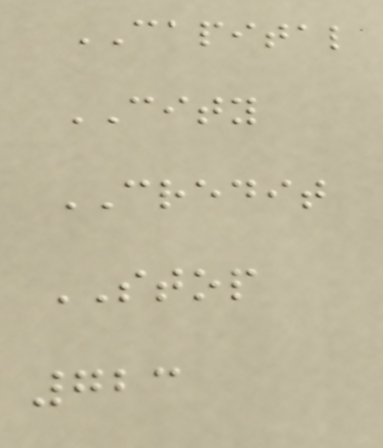CAPITAL
CITY
CREDIT
STOP
723
